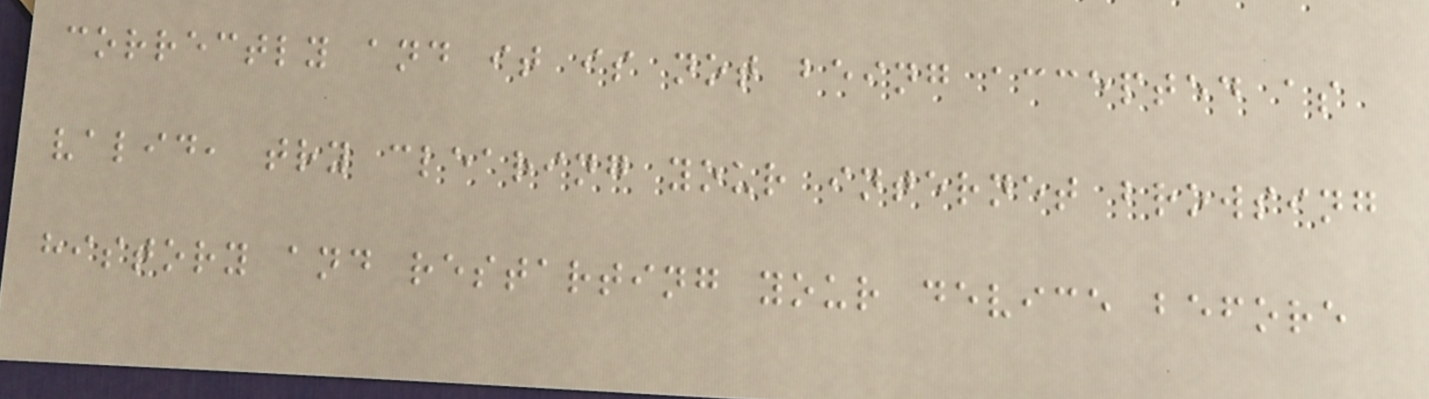correctly and it is not being accepted as
valid, try clearing your internet browsing
history and restarting your device before
